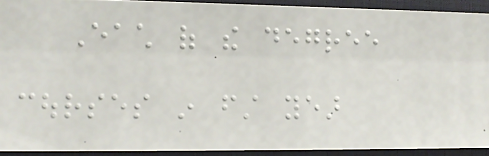Each of the degree
courses in first year
